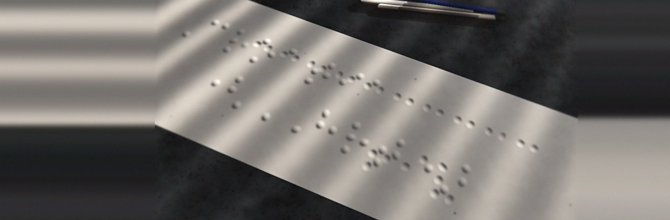Croatia
(HRT)
